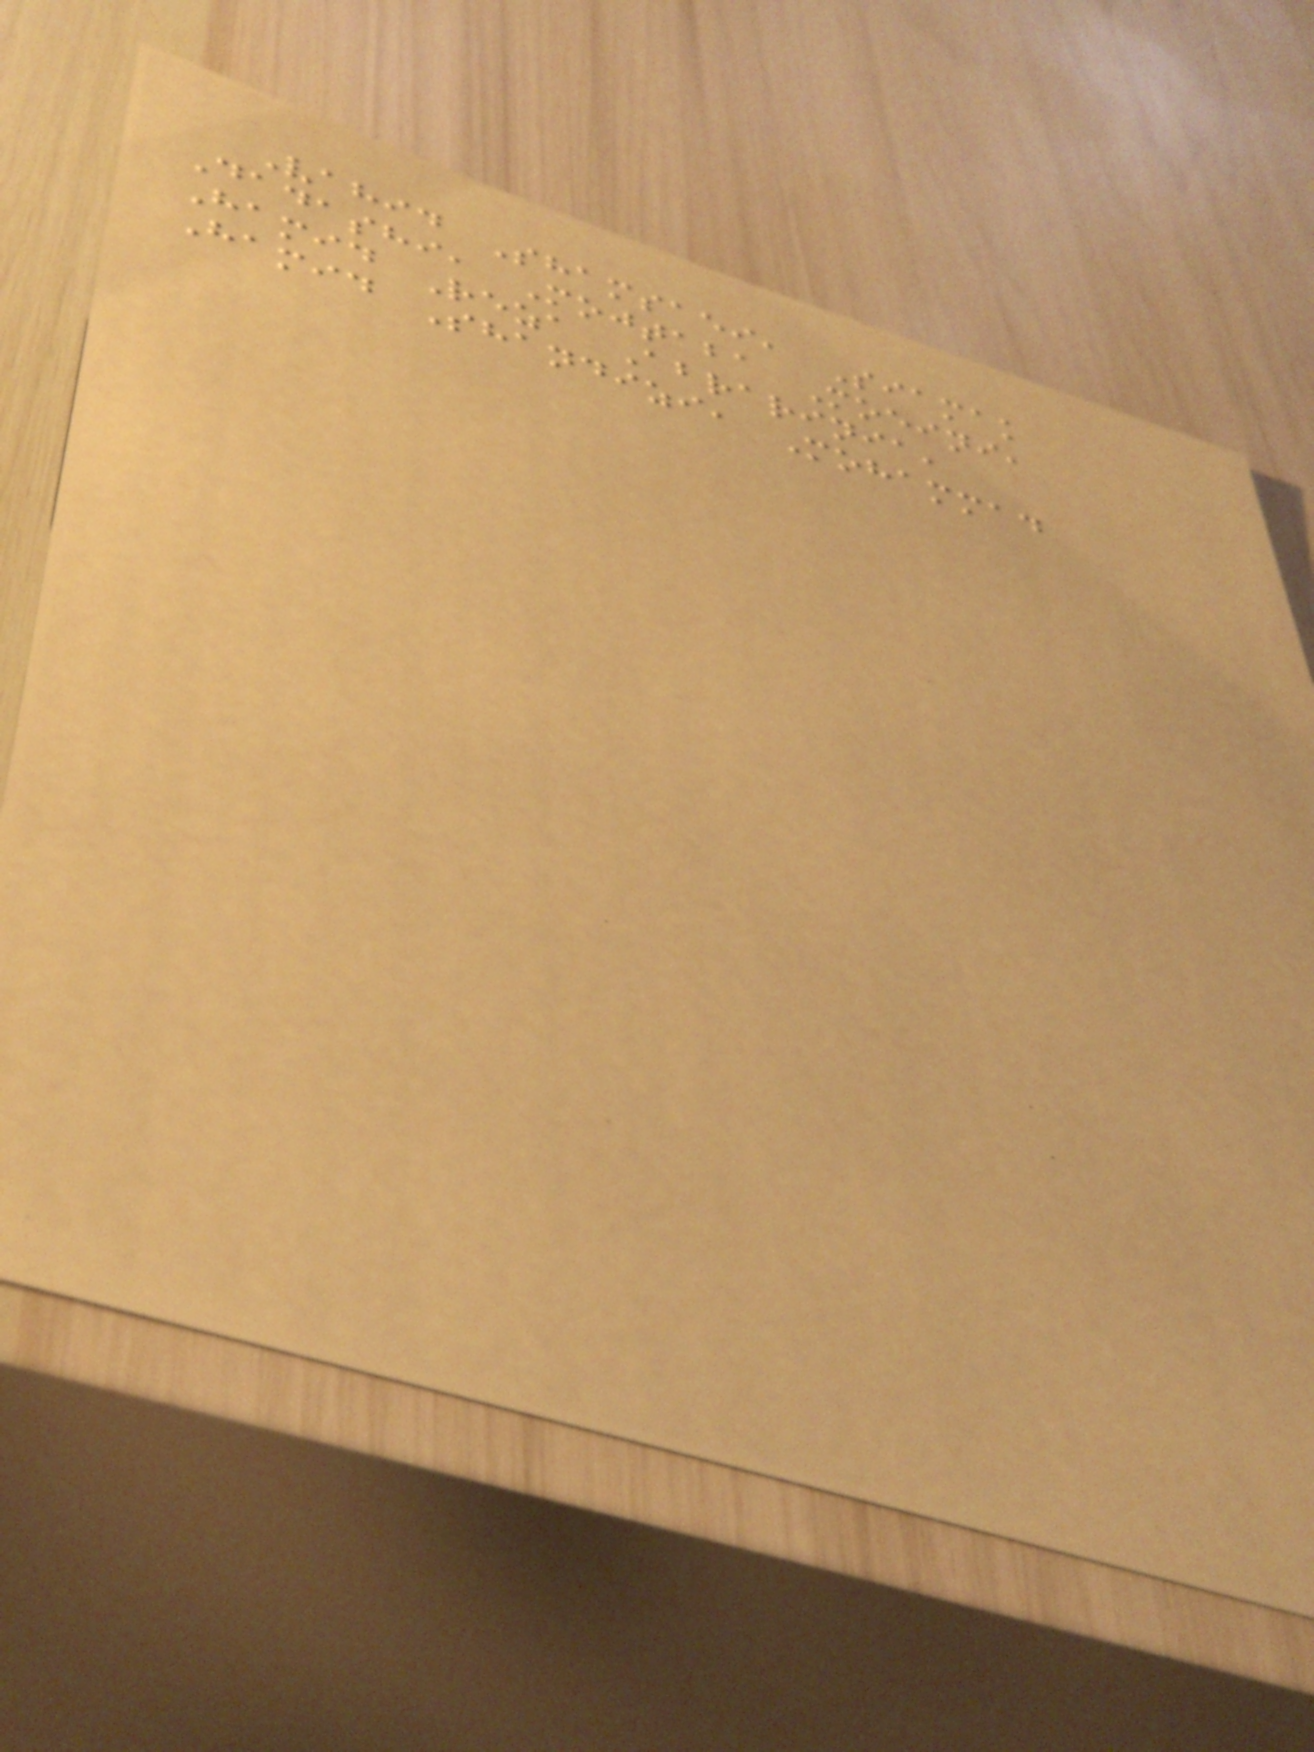Vahid Shamsaei, Siamak
Dadashi, Mojtaba Moeini,
Hamid Reza Abrarinia,
Hamid Shandizi, Mohammad
